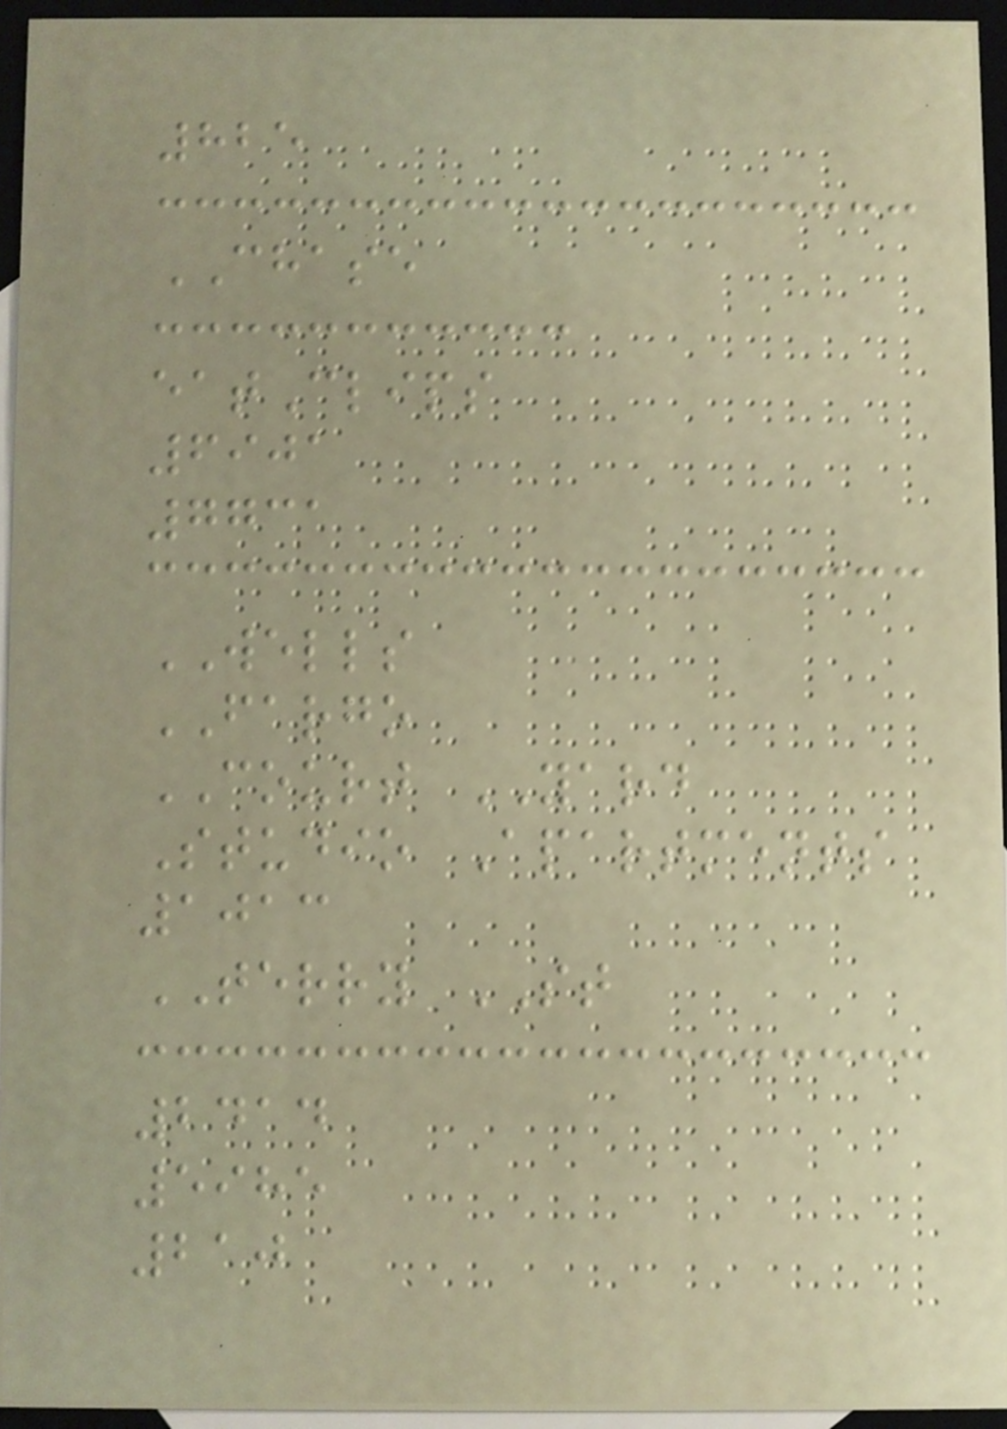825
CHASE
eatClips
6901
7731
WELLS
FARGO
COURT YARD
Studio Apartments
1013
TERRY ST
2414
5985
210
